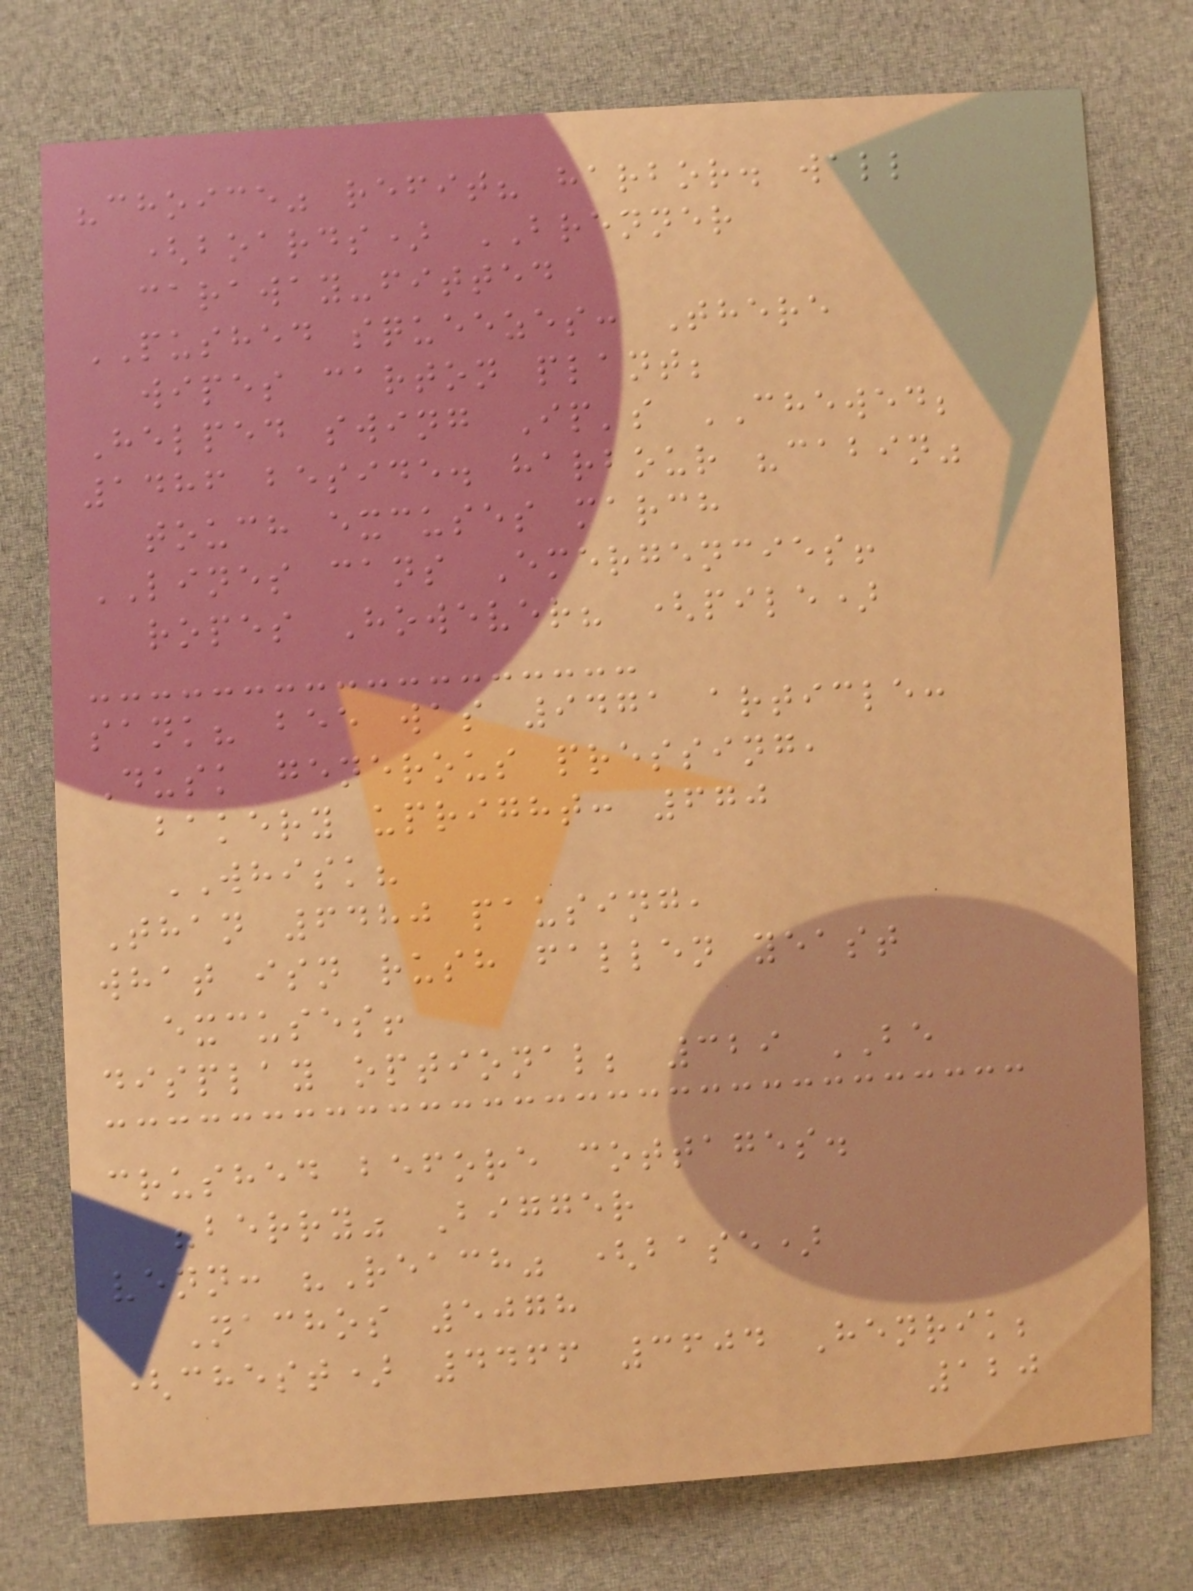"choice" refit? harbor. wall
(boards) BRENNER
caraway-fitted
PUSHED squeezes: There
wipes carton plant;
Helped swing Ip's CHEWED;
1486 beside. harbour "cabin"
touch excuses march
LINES cans Emergencies!
ropes However? (pile)
sank? bee was 9471 article:
Dusk generous pressing,
bakery upright: 670
WHISK?
Than 6480 pausing,
what isn rush fallen yeast
excuses!
display optional; 329 BE
crushed before cottages.
"berry" Bigger
venn: "Reach" (base)
Nachos 5078
(chest) 4466 3604 Henrik;
120
